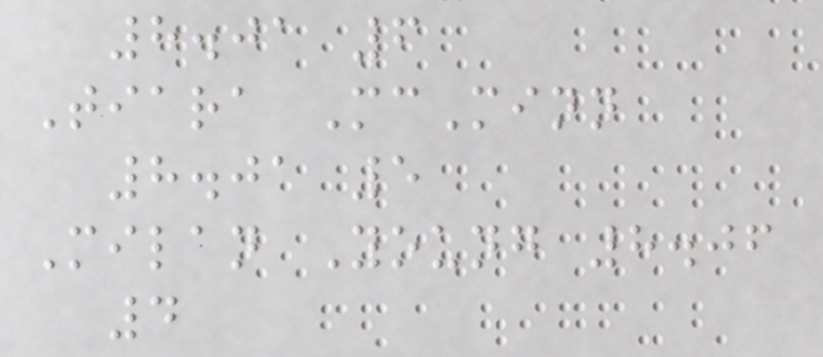8.01 6
Tiara McMinn
8.01 5
Milan Young 8.06
4
